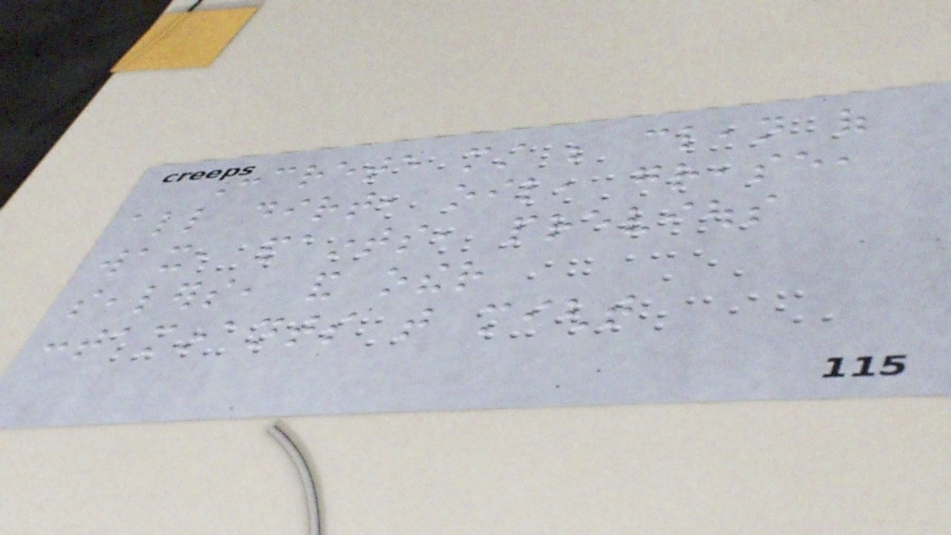Concrete must be clean of
all dirt, oil, grease,
wax, paints, previous
sealers, and other
contaminants that might
